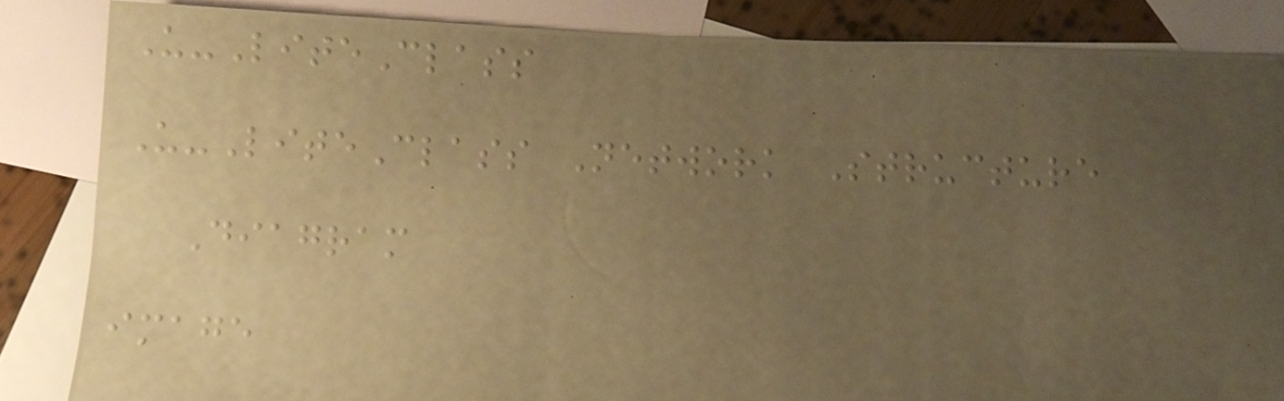U-LiteClass
U-LiteClass Network Structure
Diagram
image
